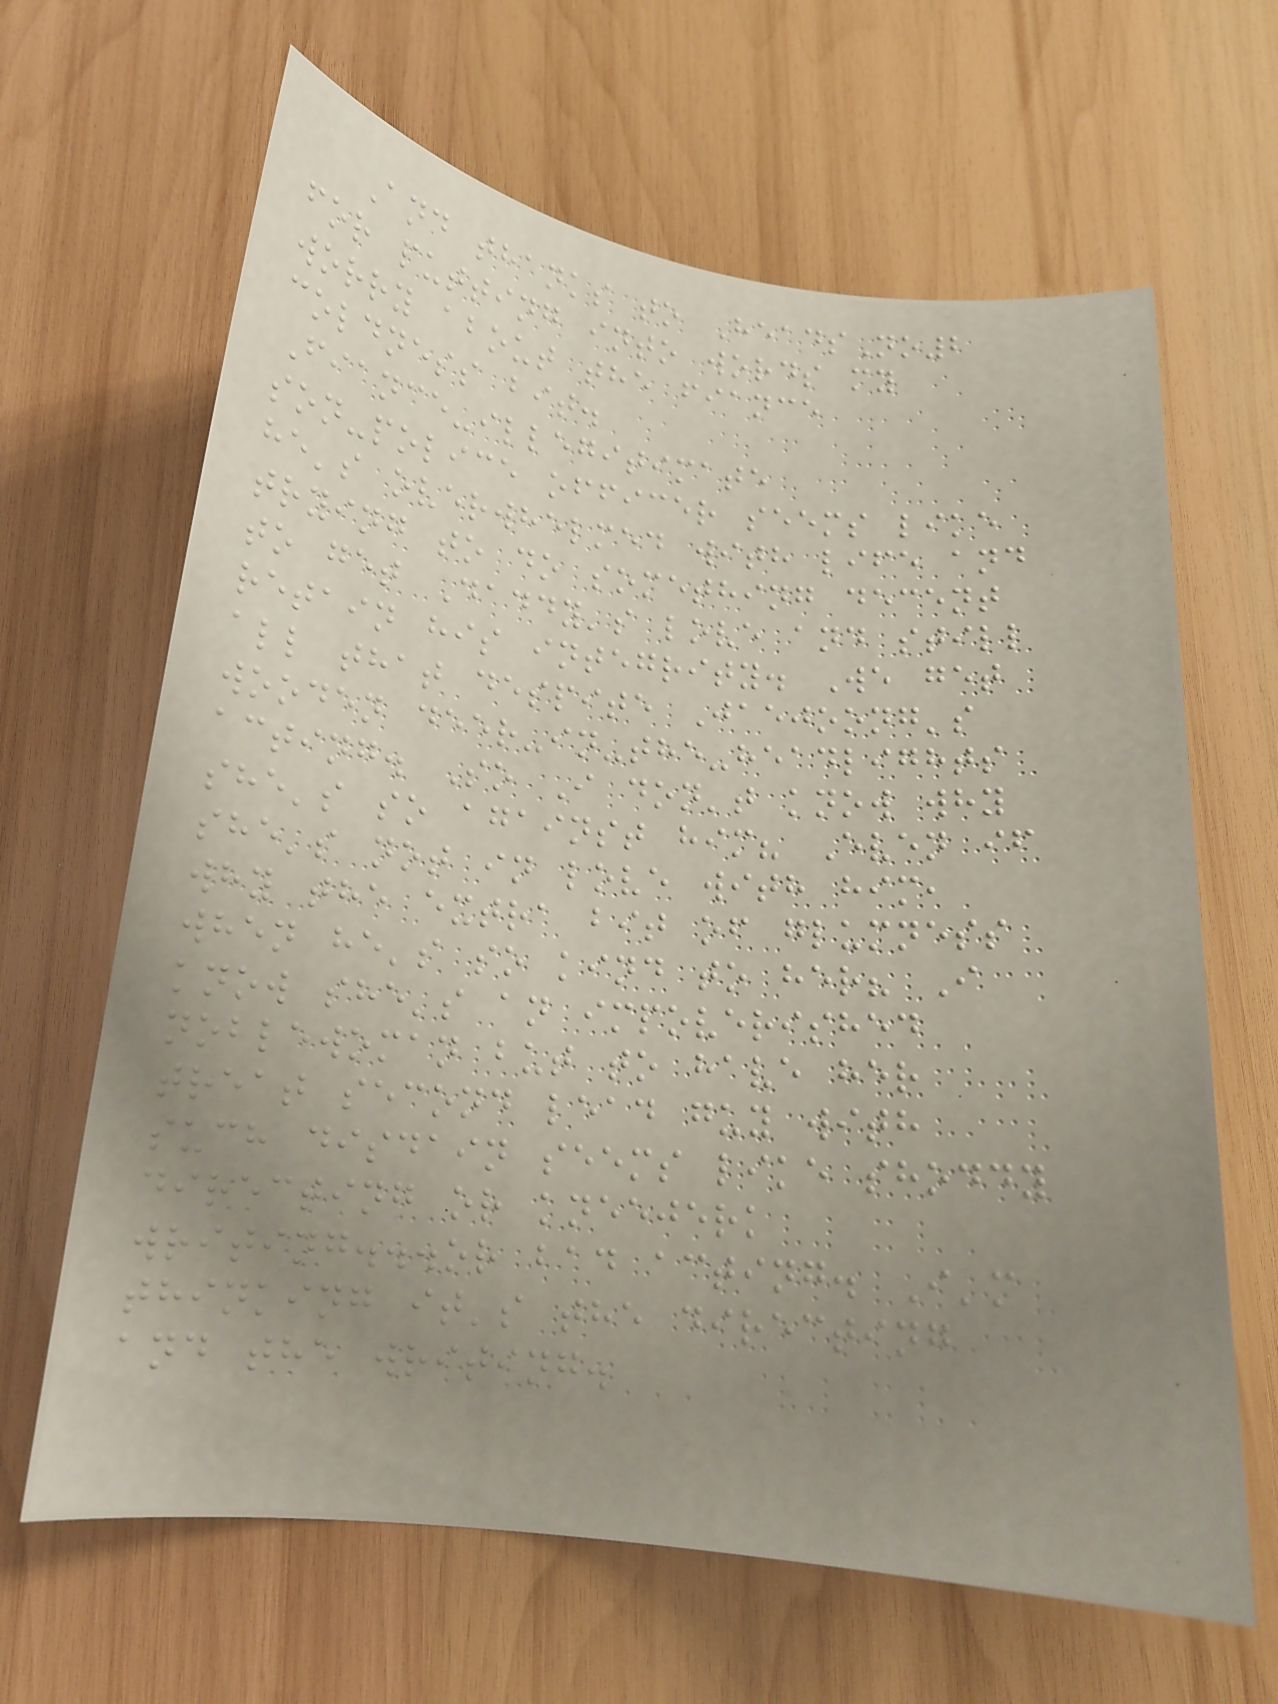And thanks to HeadsNo2
for putting into words my
worry about the fiance
coldness bit.
Fiance-illegitimate
son-police officer seems like
he's overwhelmed with life and
trying to do something decent
to get Daddy's love and still
retain his integrity. We get
all that despite Jaejoong's
wooden deer-in-the-headlights
acting. So I don't know why
she's so against him? Even if
she's not in love with him,
why the extra bit of glumness
when he's so kind to her? I
know she's an impoverished
noblewoman but to have her
treat second lead guy with
such disdain seems like shoddy
directing or kneejerk
writing...or bad acting. I'm
thinking it's the directing
and the writing.
